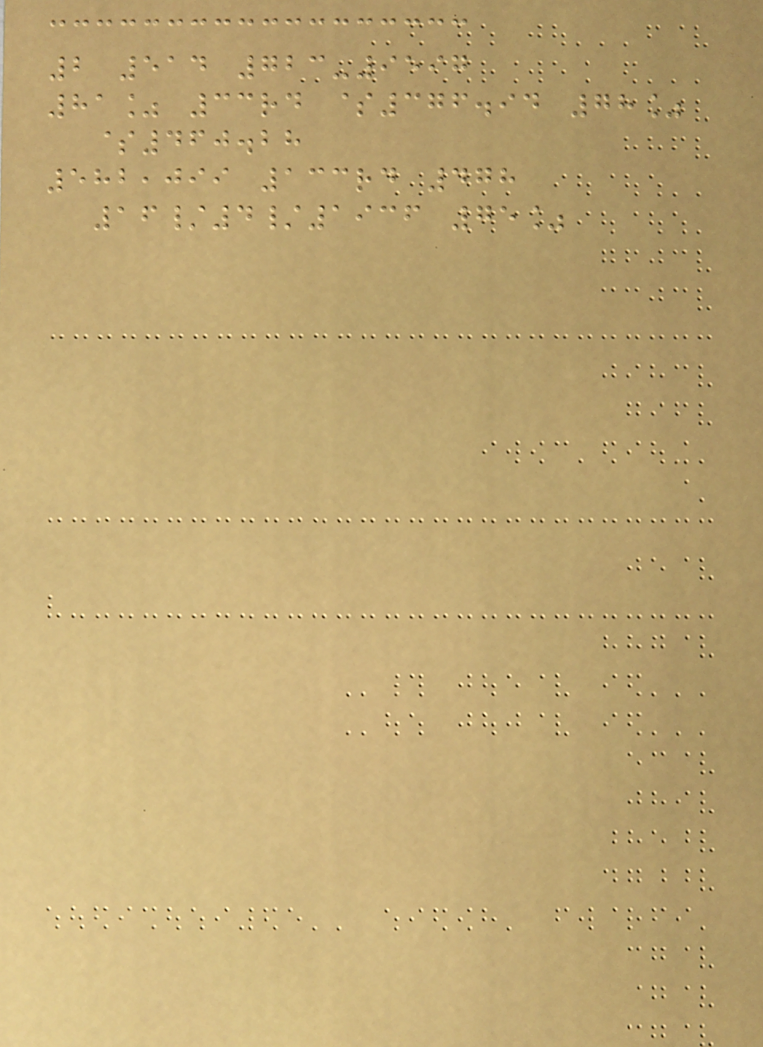2 514 723-9597
81% 33rd $376.94 78%
$460.28
582,099 133rd 478
16/4/1936 75%
